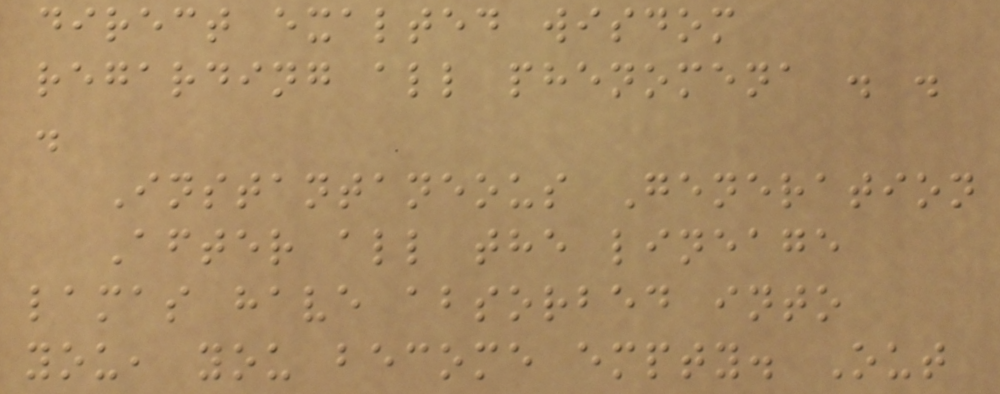direct exalted wisdom
regarding all phenomena . .
.
Instantaneous Generation
After all the lineage
lamas have absorbed into
you, you become empty. Out
